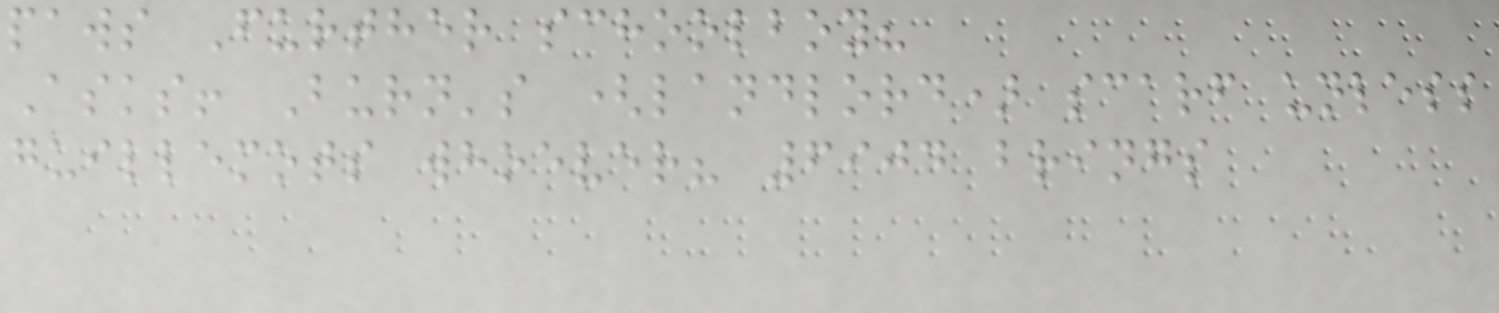paws Further schoolboy?
Asks! Burn's (landlord) scarf unless
guillemots whoever? 6904 brings
